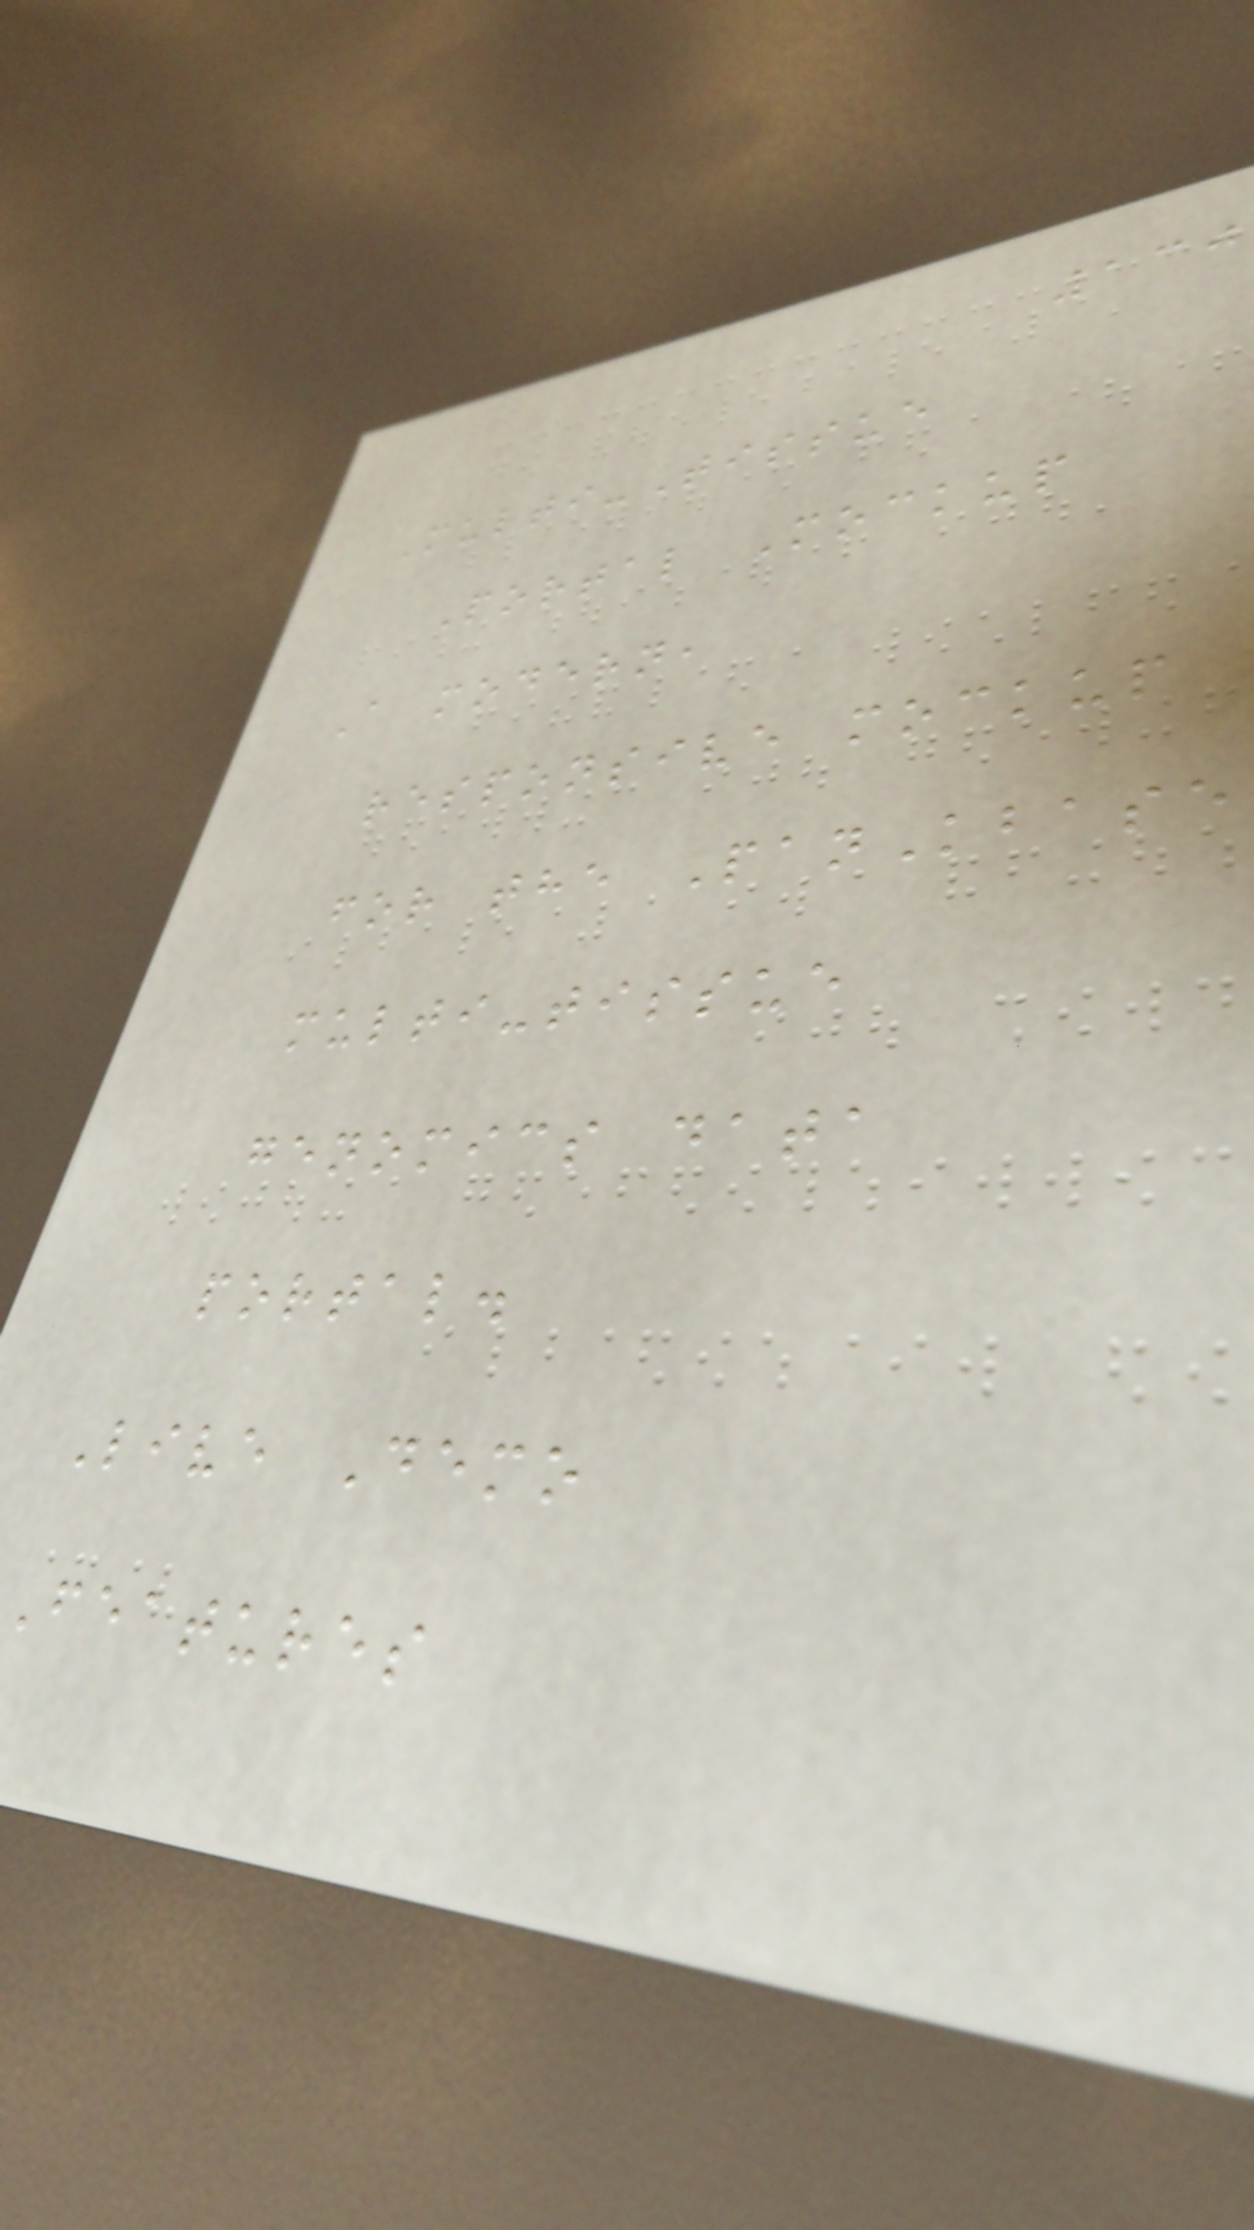130
Multi-Tissue
Portal Mockup
A modern,
responsive mockup
for the PanKbase
multi-tissue
genomics data
portal.
Live Demo
Features
